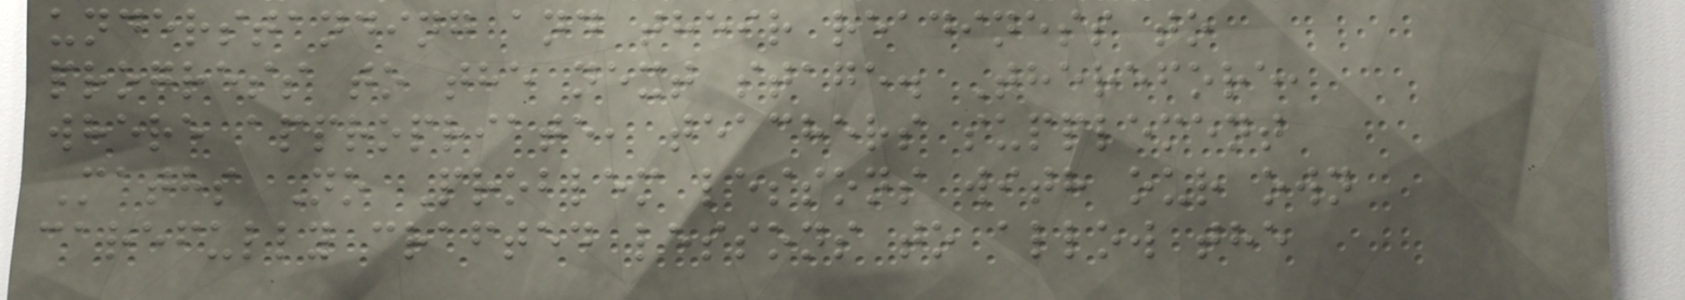understanding and their readiness to
progress to the next stage. Therefore,
where appropriate, teachers supplement
Maths No Problem lessons with our own
carefully crafted lessons to allow the
